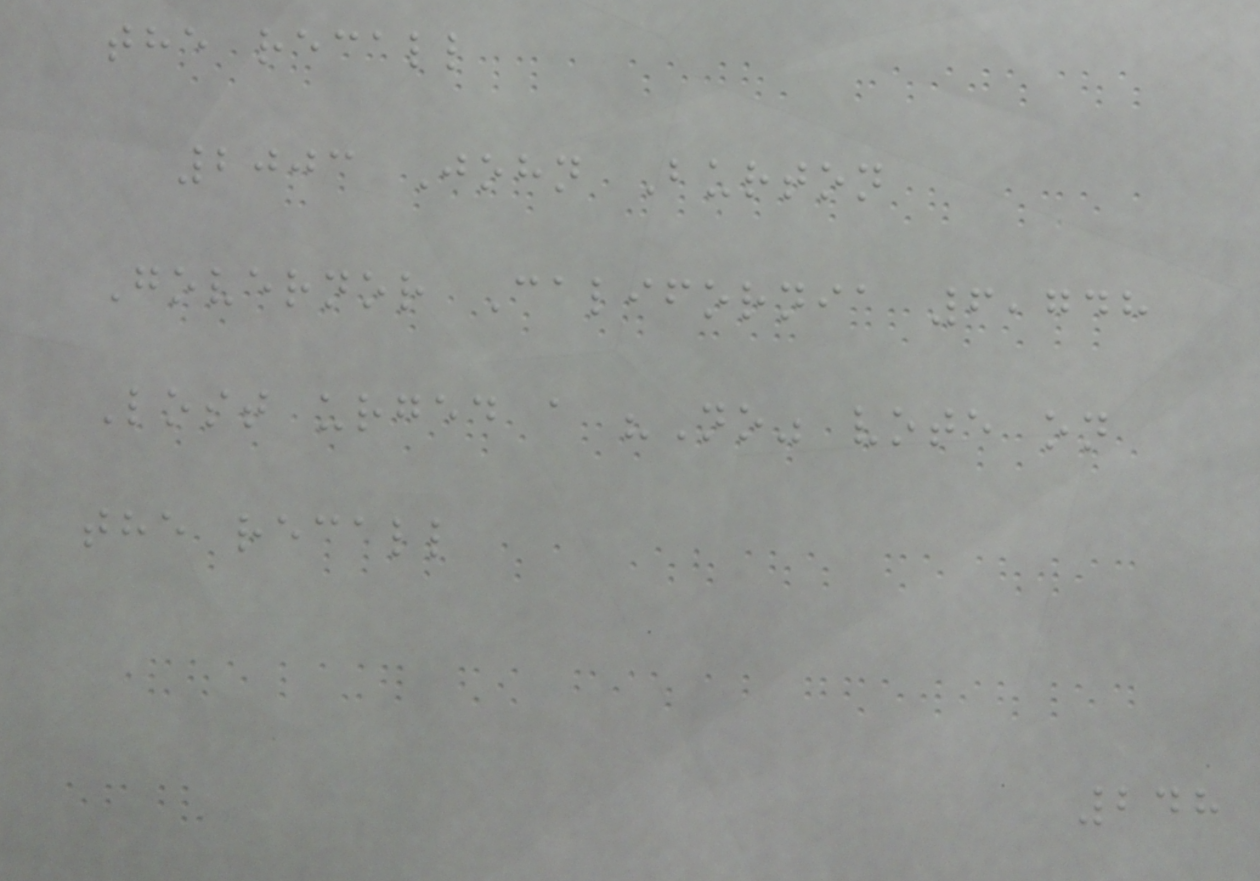the recall
2003 John Burton
Governor California 6,748
Lost urged a "No" vote on
the recall
248
